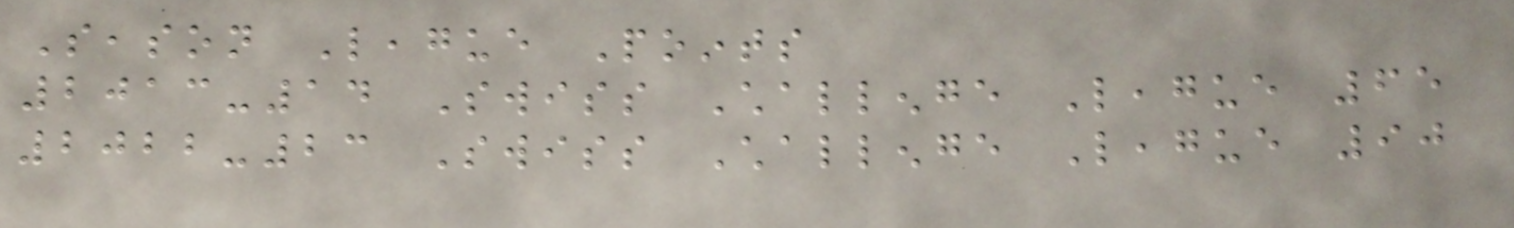Season League Points
2013-14 Swiss Challenge League 65
2022-23 Swiss Challenge League 90
